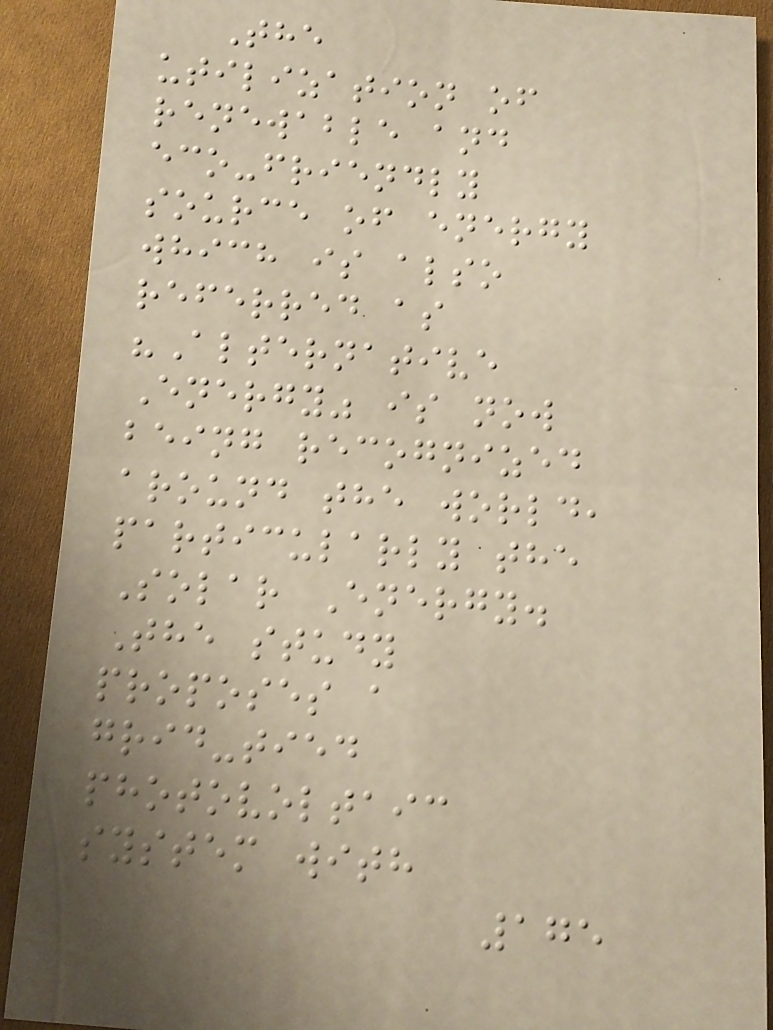The
utilization of
renewable and
eco-friendly
source of energy
which is also
referred as
"Alternative
Energy" is now
being recognized
around the world,
particularly the
Solar Energy.
The study
proposes a
grid-tied
photovoltaic
system with
175
